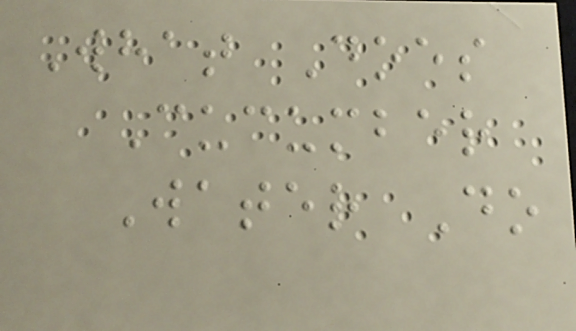What Does
Cucumber
Water Do
